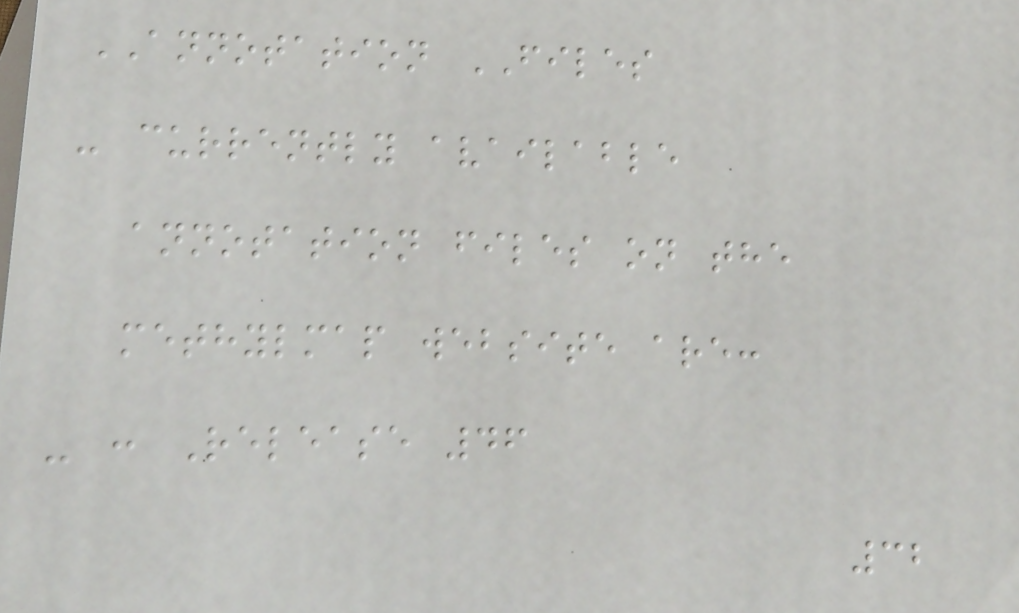ANNOTATION FILES
- currently available
annotation files on the
methylmap website are:
- : Release 46
32
